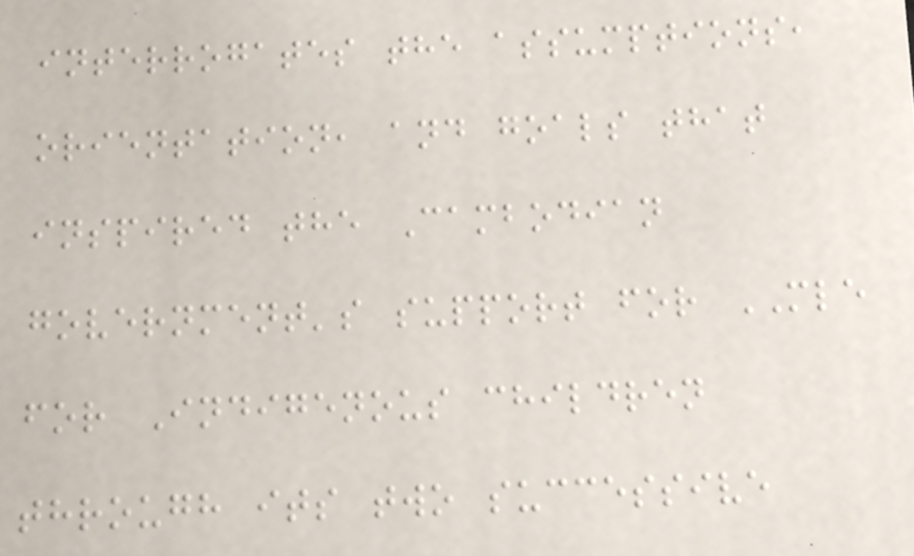interrogates the assumptions,
orientation, and goals that
inspired the Cambodian
government's support for MLE
for Indigenous children
through its two successive
